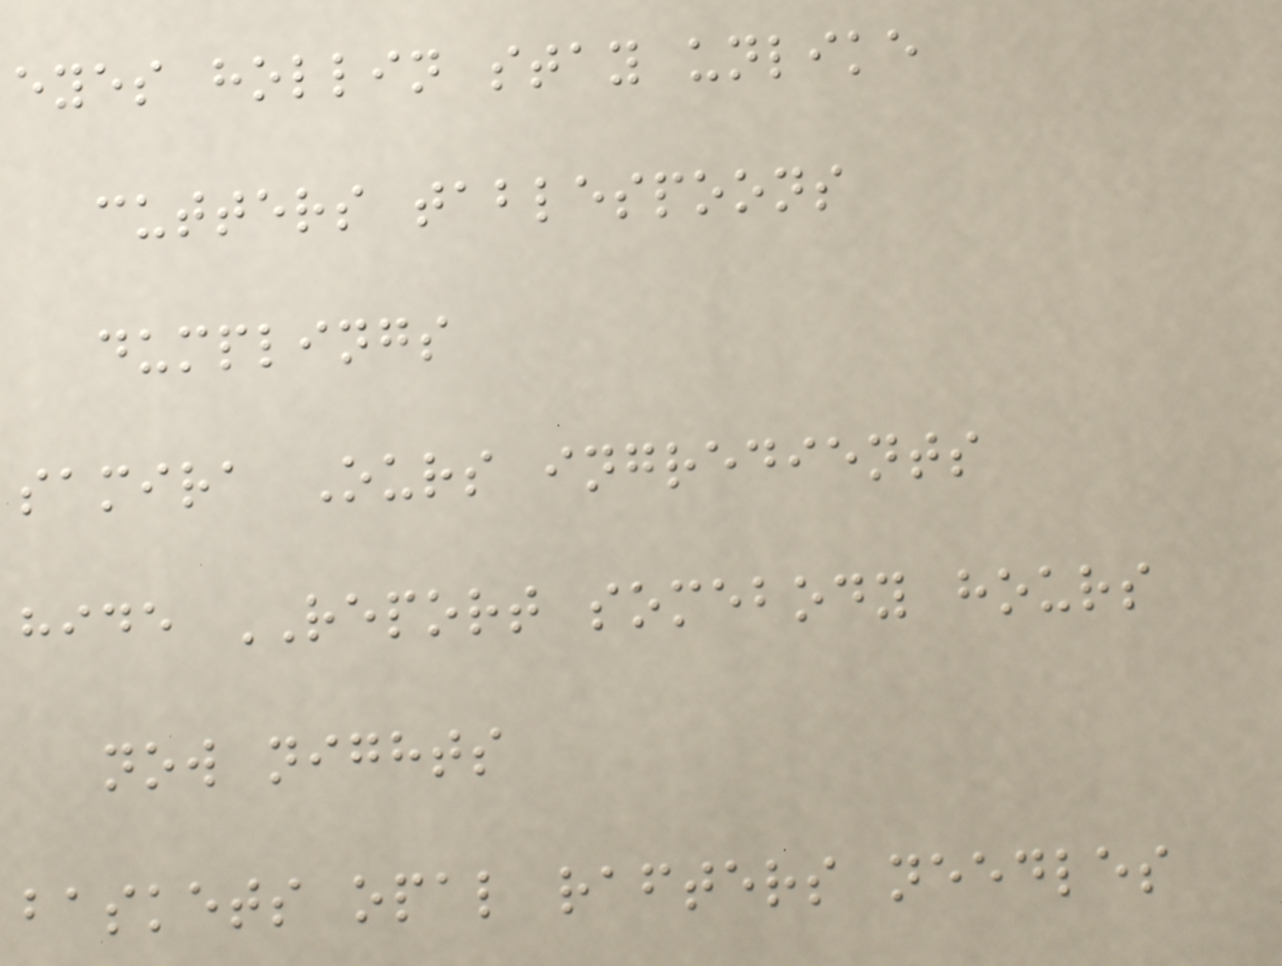eyes hollin stay unlike
cutters tablespoons
dumplings
samira Ours ingredients
hide REPORT somebody hours
now nights
baskets opal rafters needles
